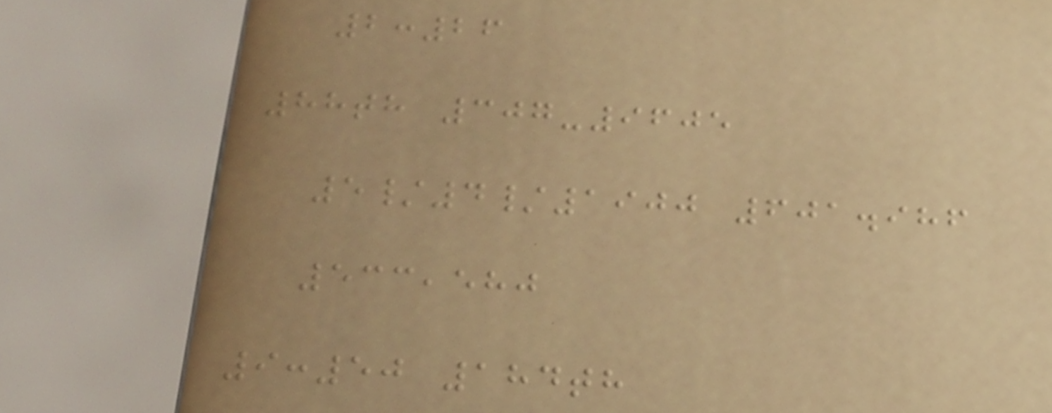2:26
88th 307-9605
5/4/1900 601.986
533,580
9:50 184th
